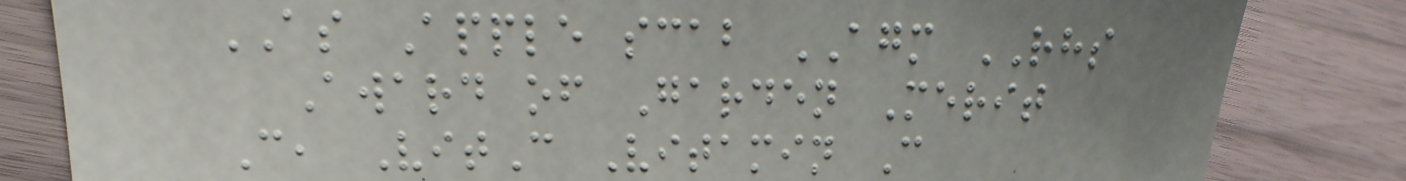AS Apple scab AGM RHS
Award of Garden Merit
C, VitC Vitamin C
